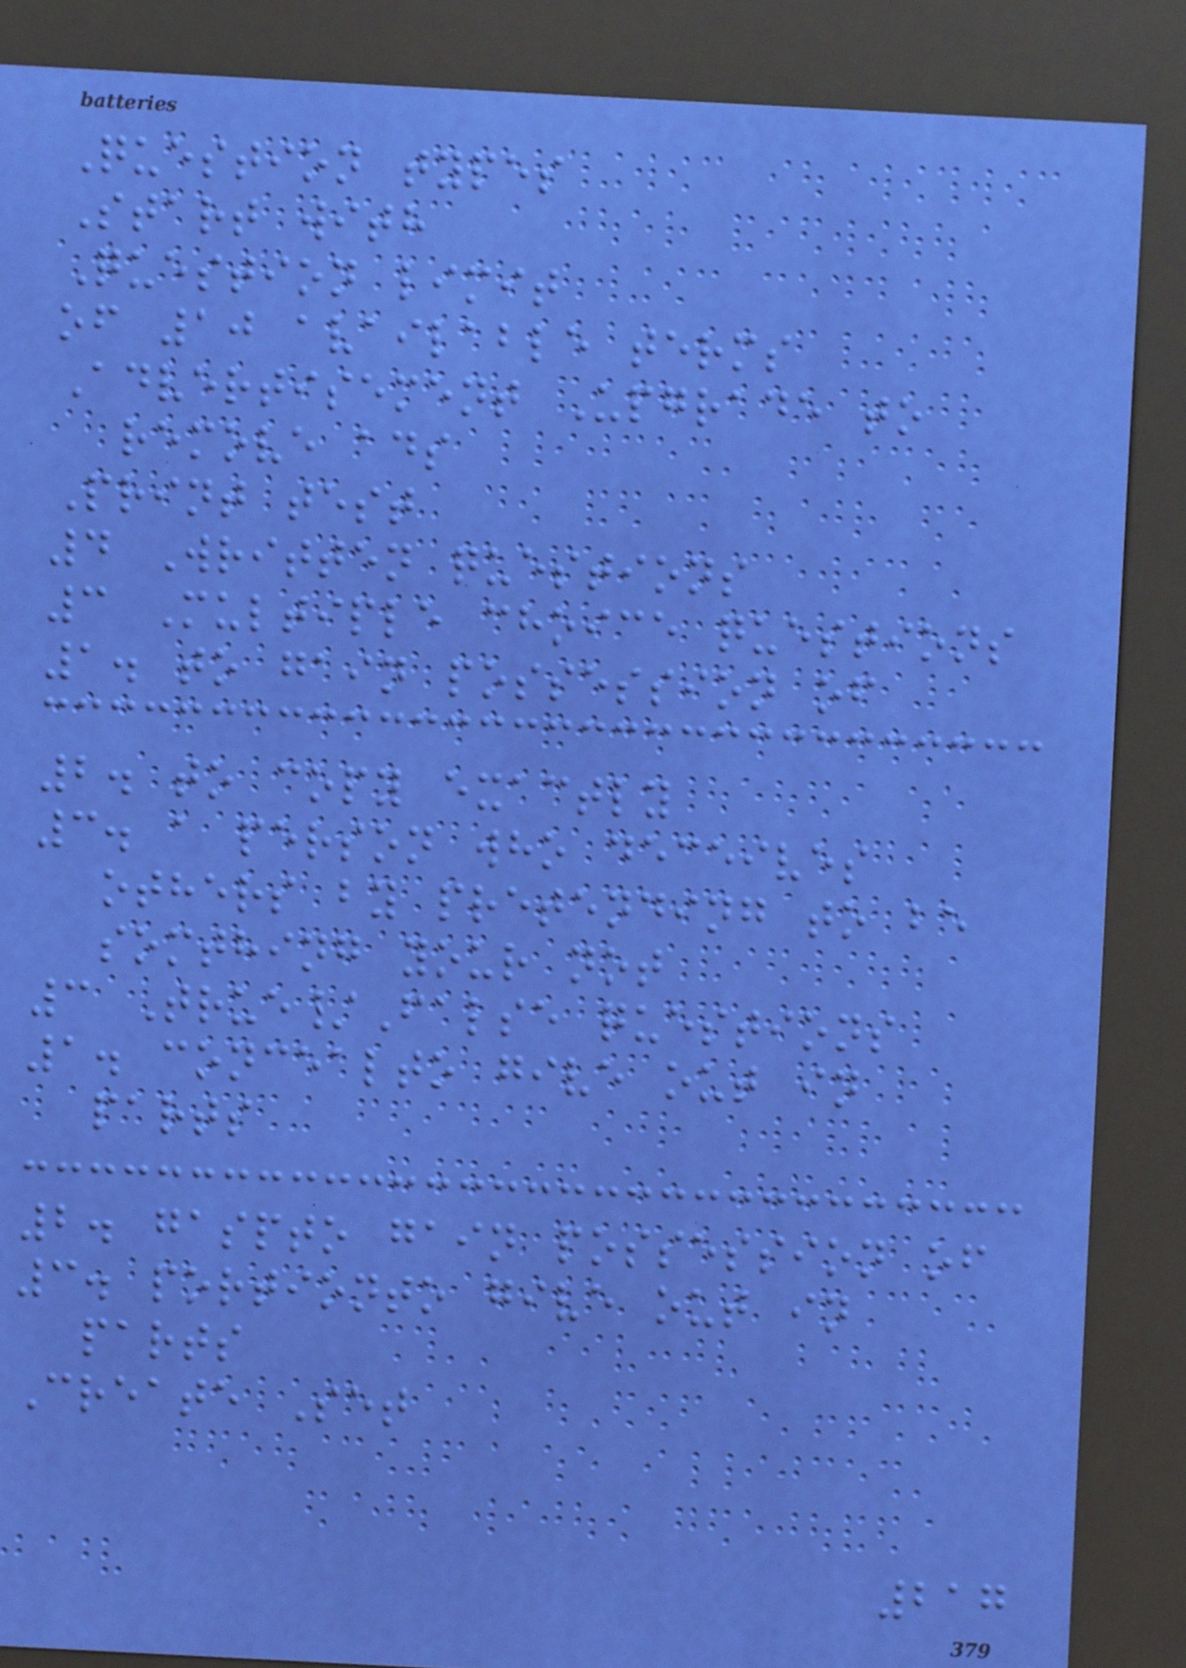Question types
Start with
Question limit
of 10 available terms
Advertisement Upgrade to
remove ads
Print test
4 Written questions
3 Multiple choice questions
1. to gain possession of
2. to copy exactly
3. a person who deceives
others by pretending to be
somthing your not
3 True/False questions
1. concealto give out in
parts
2. gaspto gain possession of
3. portionto give out in
parts
Create Set
217
